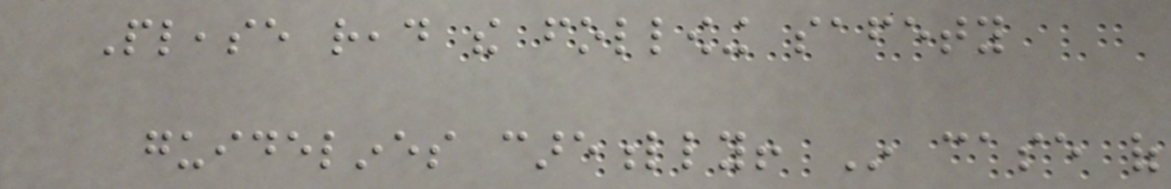Please read the following safety
guidelines carefully! In case of
